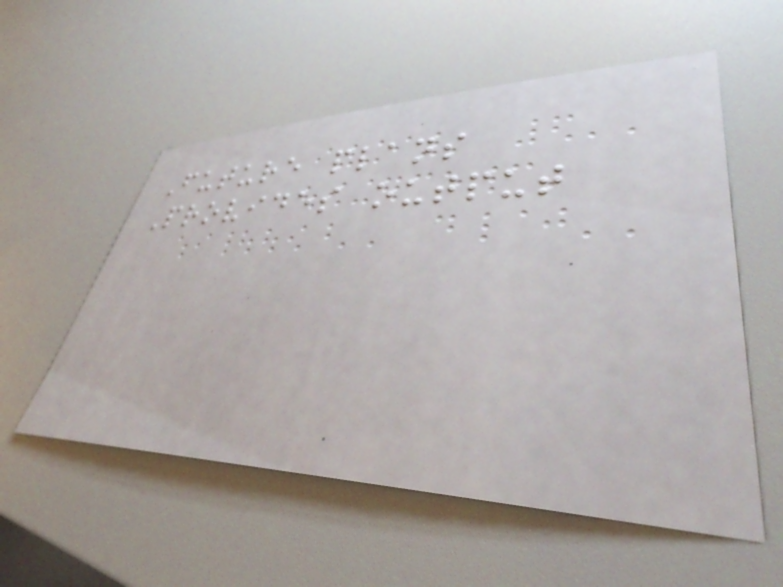Future plans
Provides output
